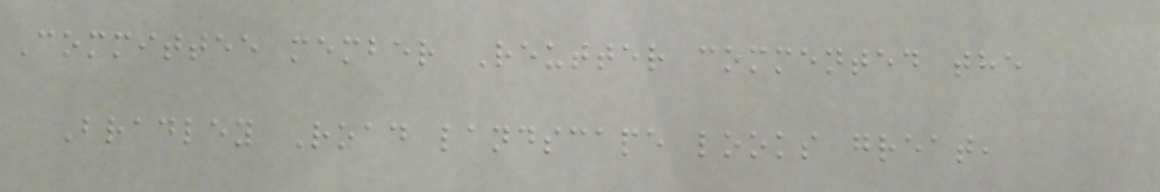Committee member Reutter commented the
Bradley Road landscape looks great,
